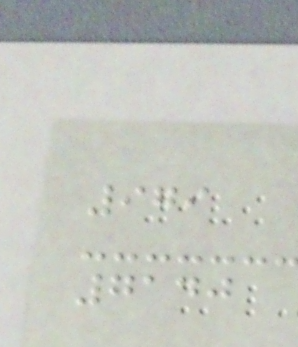979
7140
